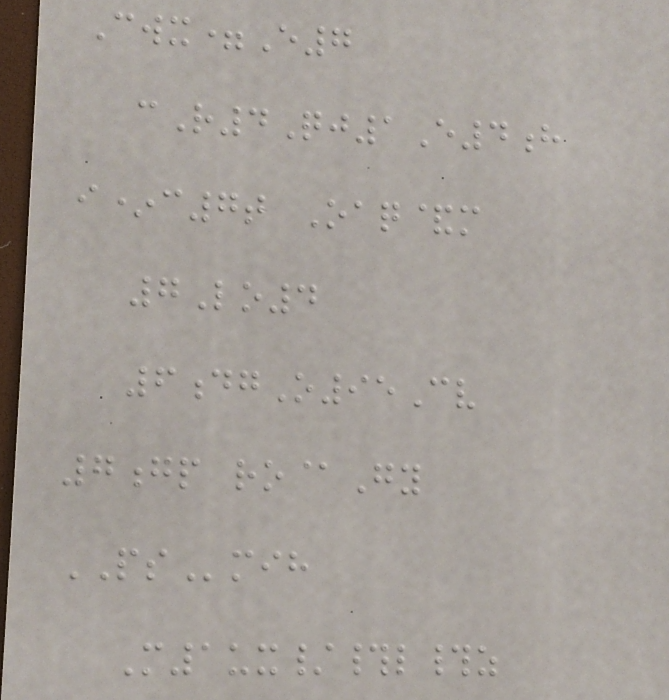Cwx=E7
cR4Qj1E4h
i*c7t Oaq&m
7Lo4
6dgO95Cv
7gp ro@Gy
PSmih
M1ux/#l#z
